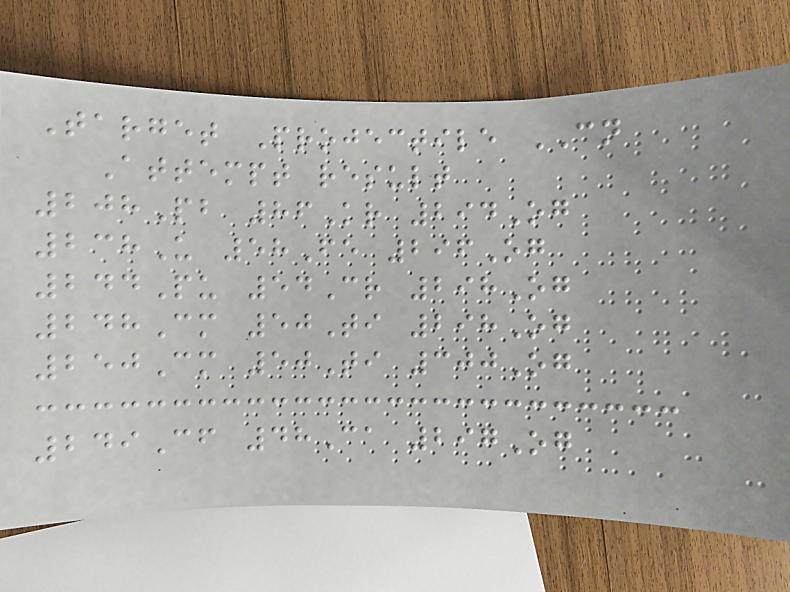Target Projectile CN
Attempt result
208Pb 86Kr 294Og
238U 58Fe 296Og
244Pu 54Cr 298Og
248Cm 50Ti 298Og
250Cm 50Ti 300Og
249Cf 48Ca 297Og
